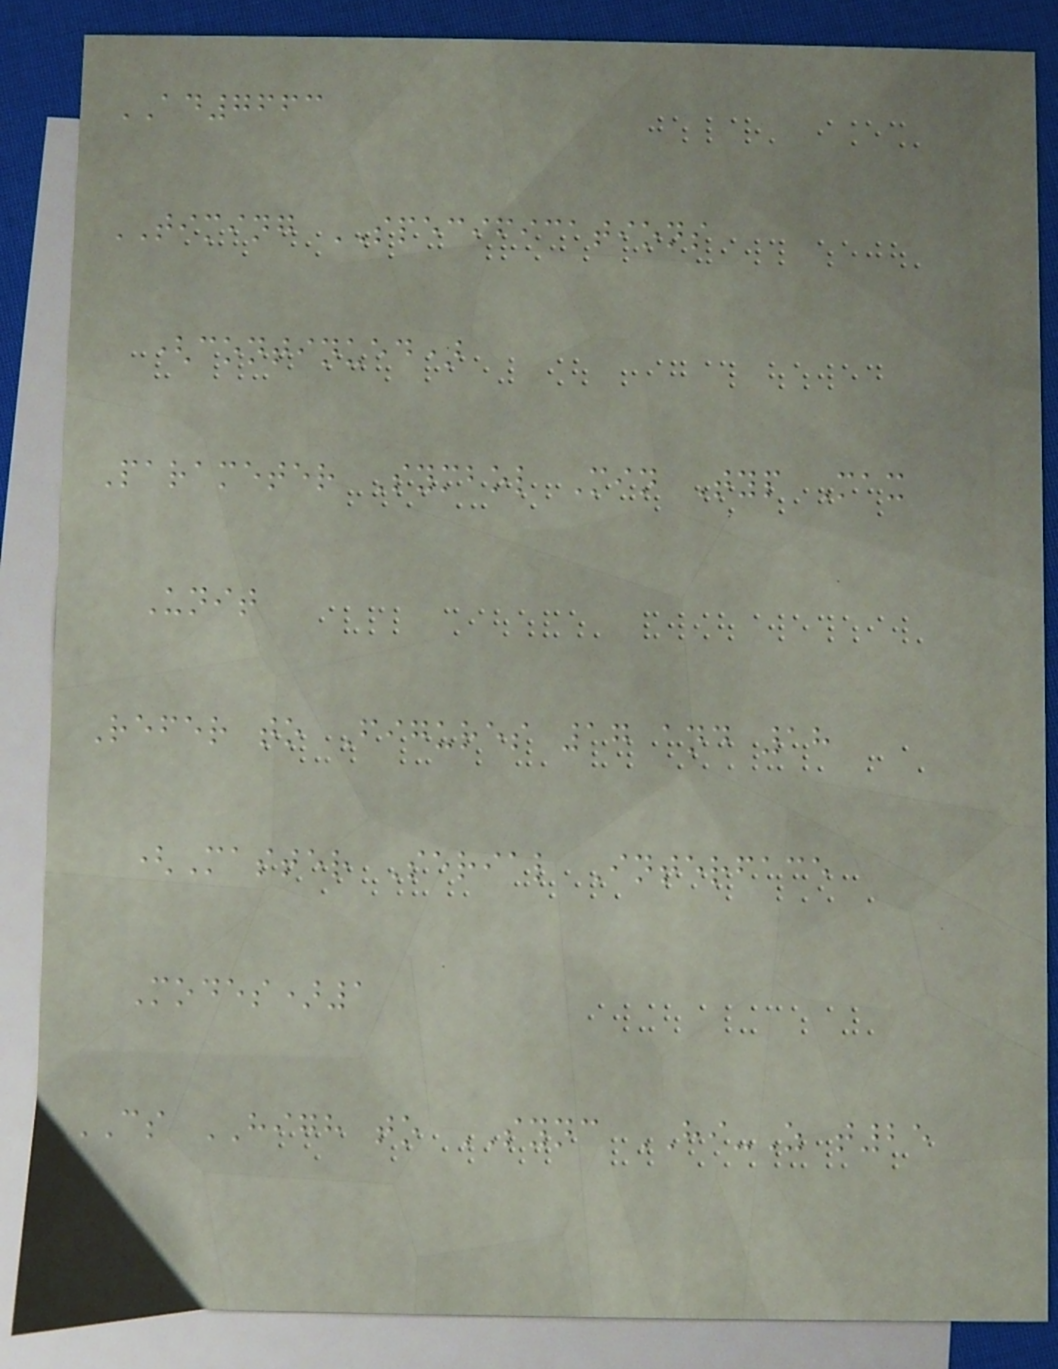AD7663
TIMING SPECIFICATIONS
(continued)
Parameter Symbol Min Typ Max
Unit
Refer to Figures 17 and 18
(Master Serial Interface
Modes)1
CS HIGH to SYNC HI-Z t25
